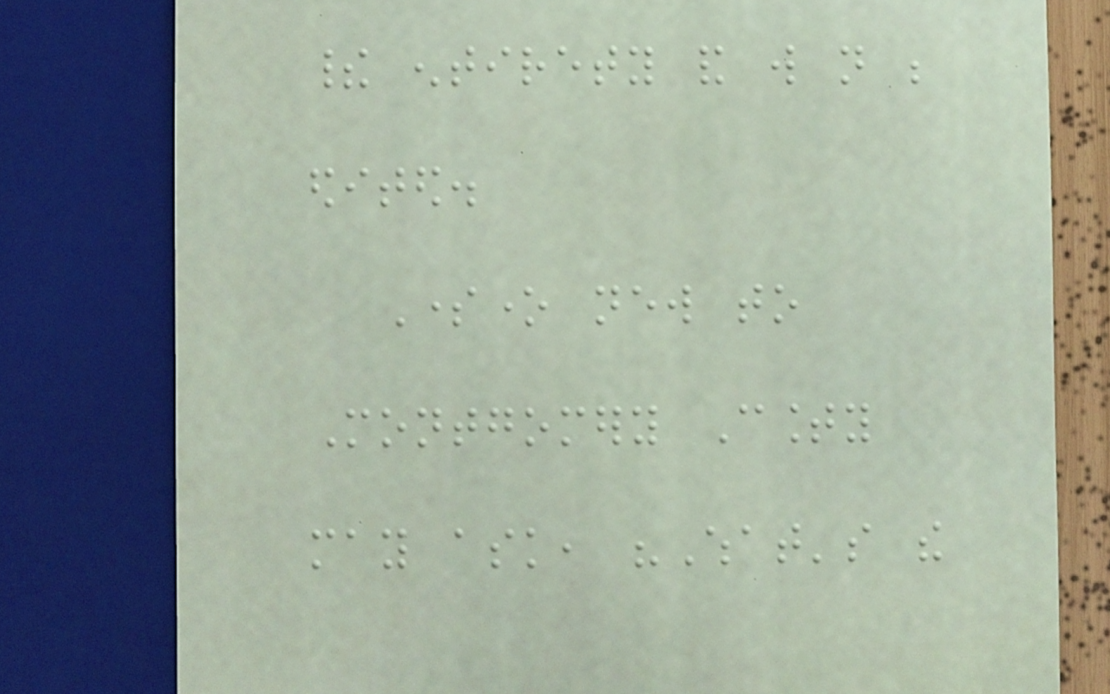their entirety and will not be
edited.
Someone new to
Montgomery County
may ask, "What's the
